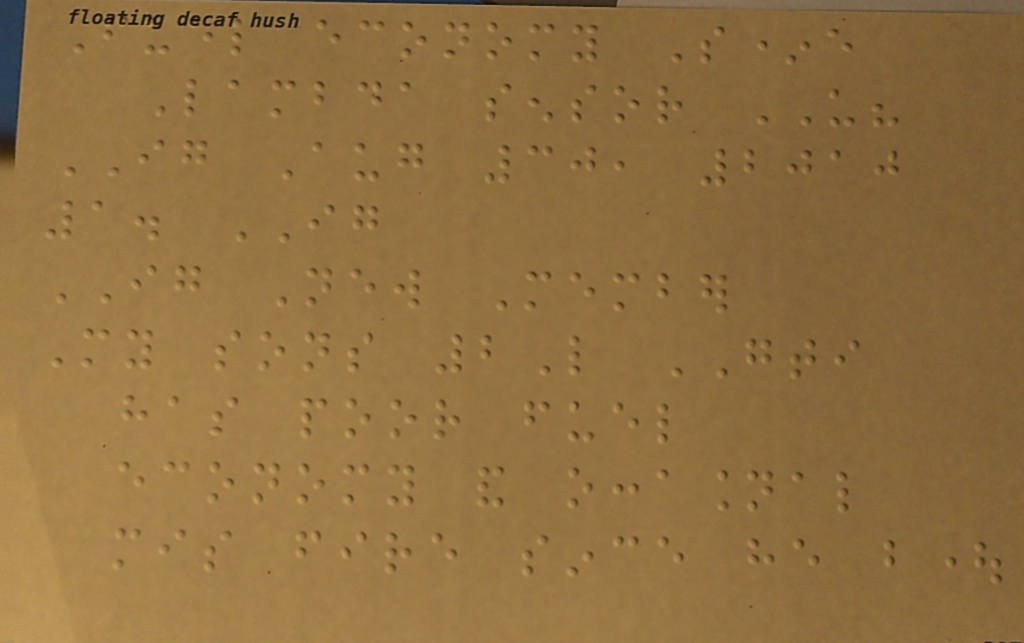Fuel economy S*e
Lambda sensor US?
IG Aug 30, 2010
1. IG
IG New Member
My sons 2L GTI
has poor fuel
economy and occasional
mis fire since he bought
